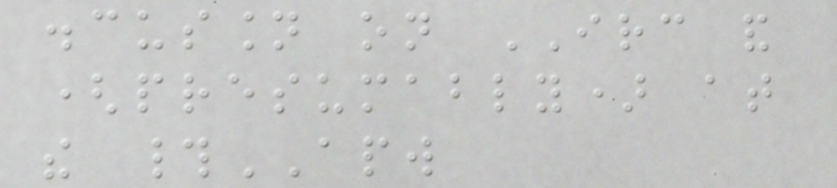discussion on IRC and
(presumably) at
the #APW
